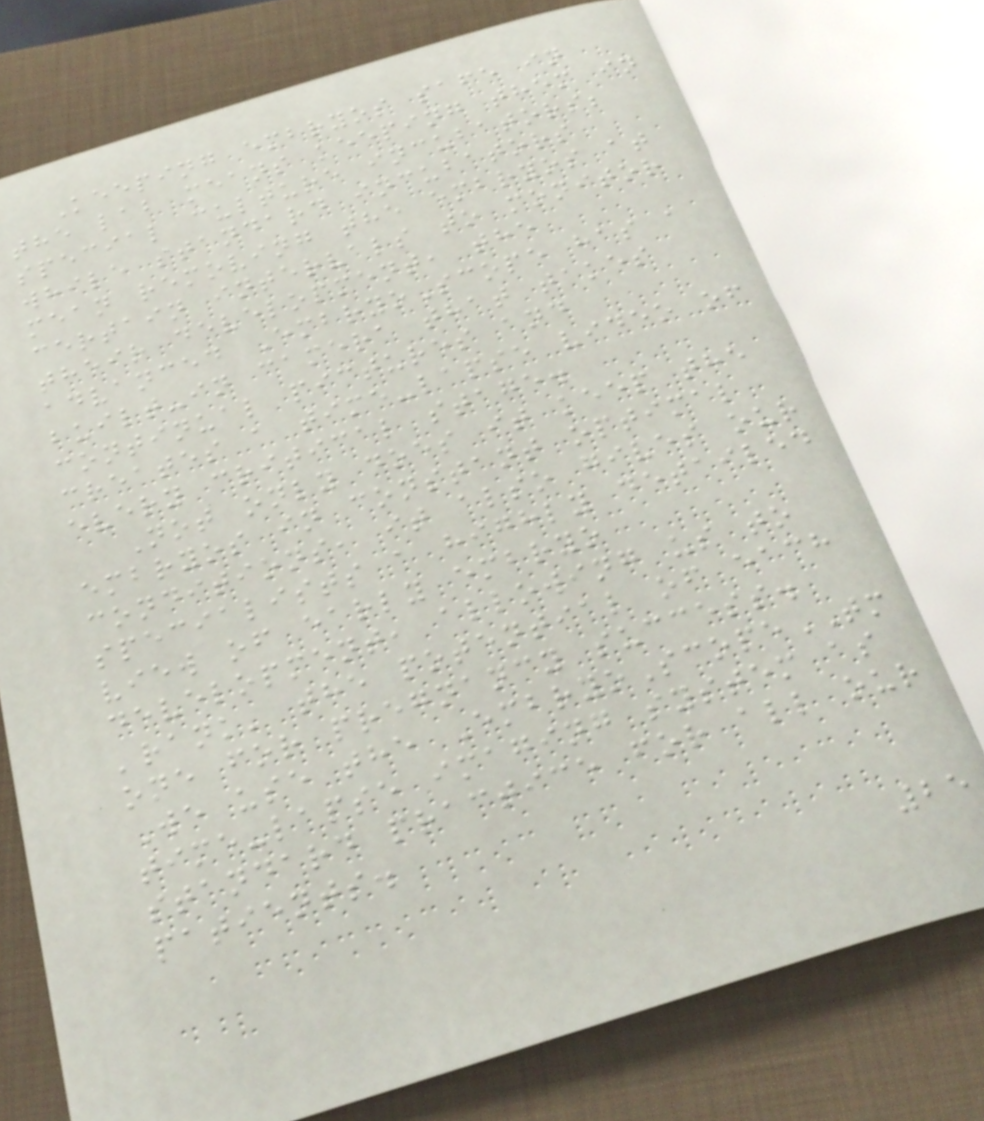Keeping embryos safe in
the lab means keeping them in
special culture incubators;
while standard incubators
mean removing the embryos at
certain intervals to monitor
their development, the
advanced EmbryoScope has a
built-in camera that takes
continual pictures and
creates a time-lapse video of
every critical stage.
Not only does it keep the
embryos in constant optimal
conditions, it also gives our
specialists a highly detailed
view of early embryo
development, allowing us to
'rank' the potential of each
one for pregnancy success.
We use the EmbryoScopeTM
time-lapse imaging system as
standard practice for all our
patients.
25
